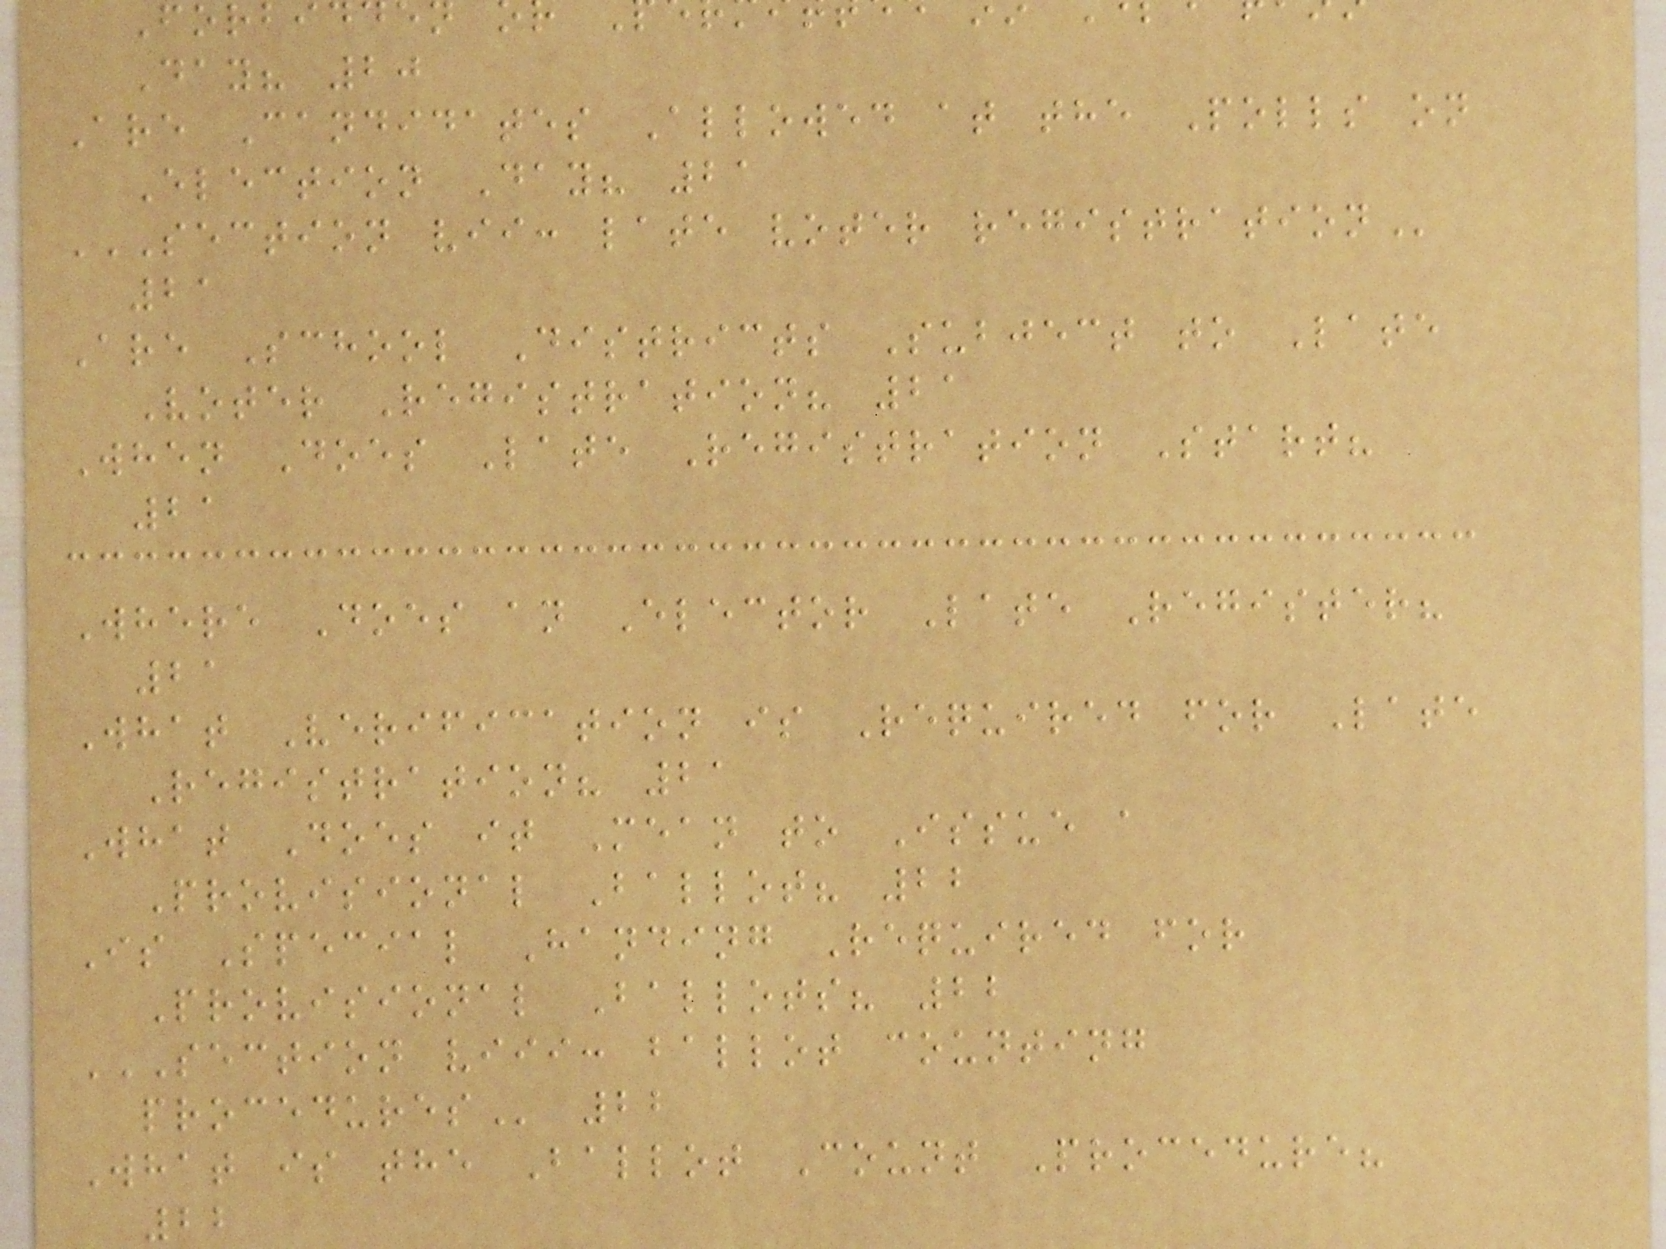Day? 20
Are Candidates Allowed at the Polls on
Election Day? 21
SECTION VII: LATE VOTER REGISTRATION
21
Are School Districts Subject to Late
Voter Registration? 21
When Does Late Registration Start?
21
Where Does an Elector Late Register?
21
What Verification is Required for Late
Registration? 21
What Does it Mean to Issue a
Provisional Ballot? 22
Is Special Handing Required for
Provisional Ballots? 22
SECTION VIII: BALLOT COUNTING
What is the Ballot Count Procedure?
22
